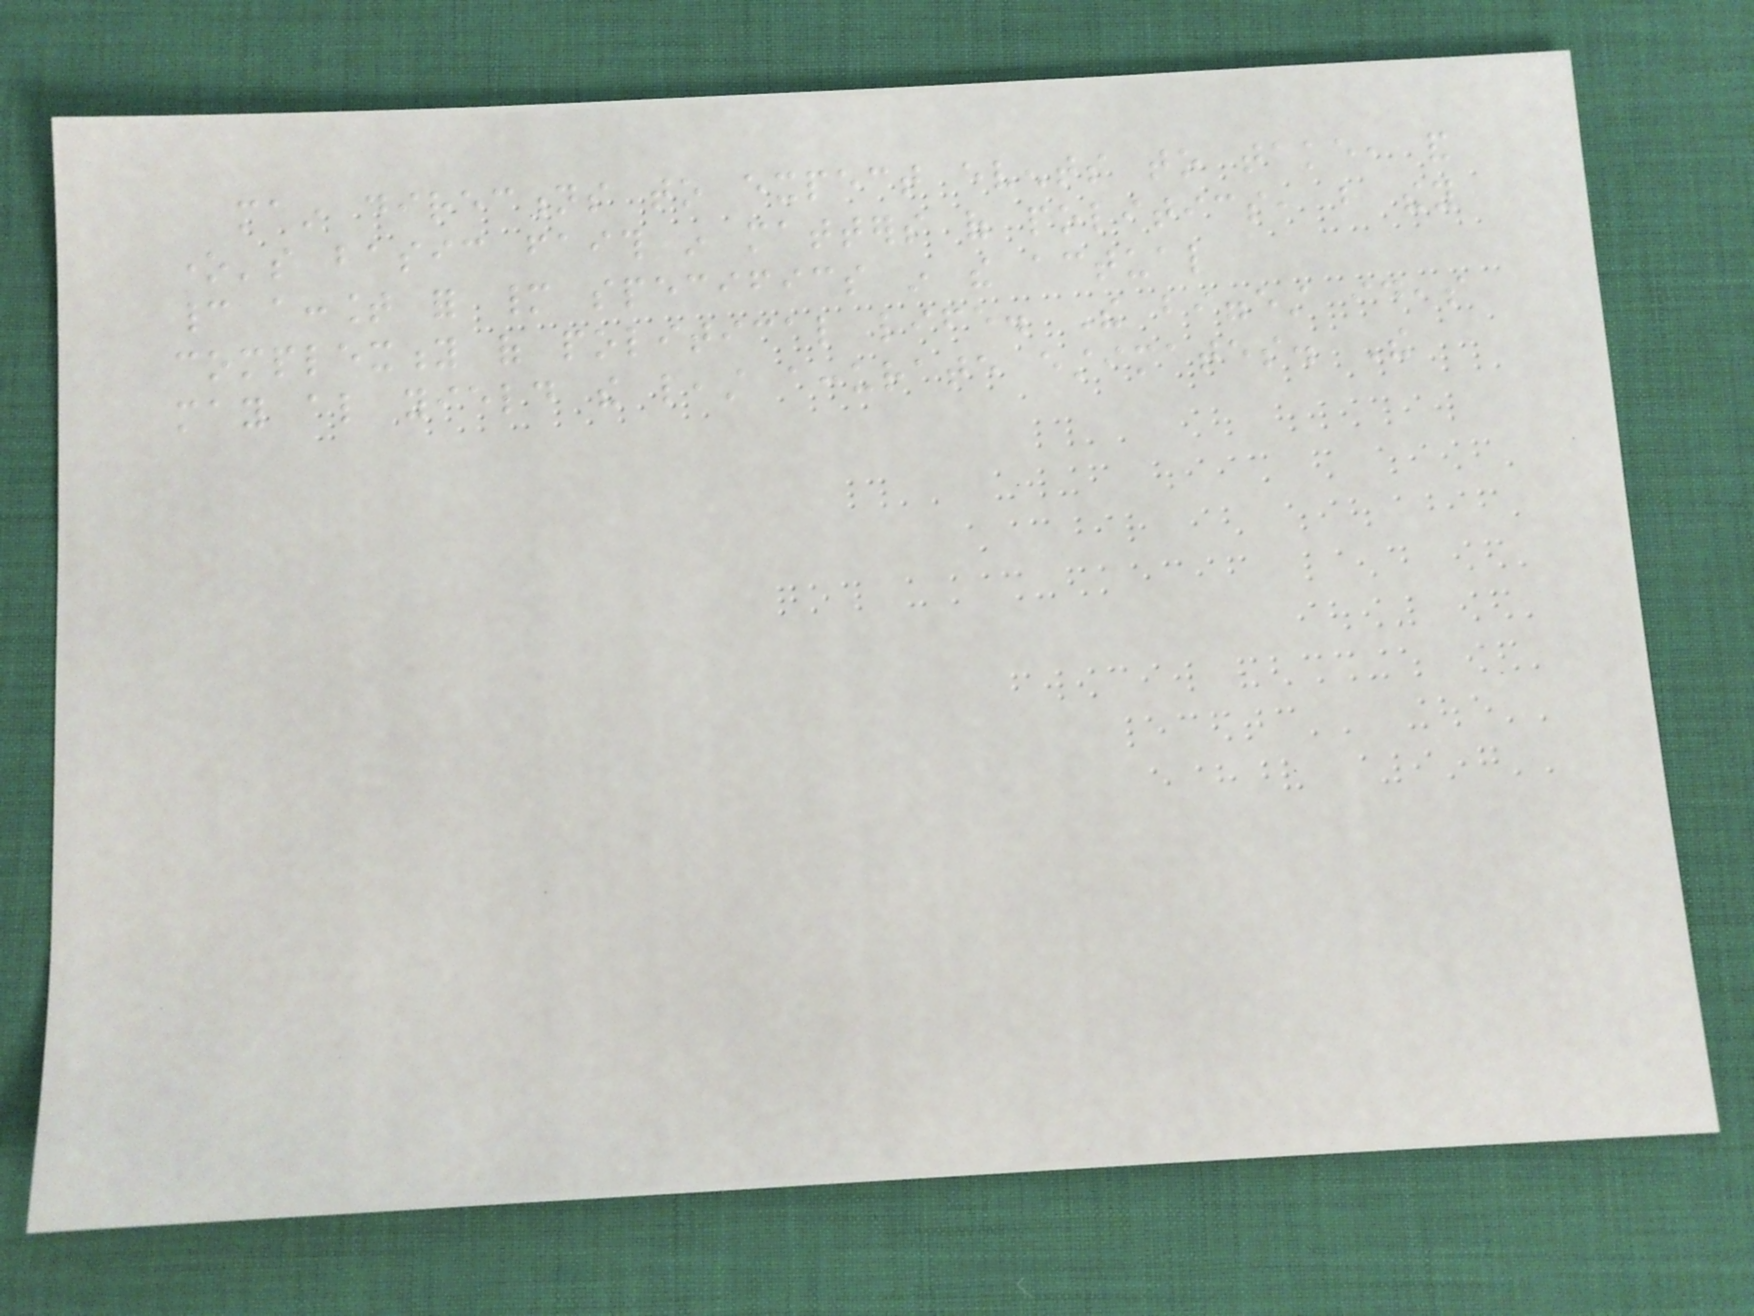main directions to expect events to take, and
one's basic faith in matters of politics, but they
cannot account for many specifics in the actual
complexity of political life. The biggest ideas
may also yield the least accurate estimates. The
